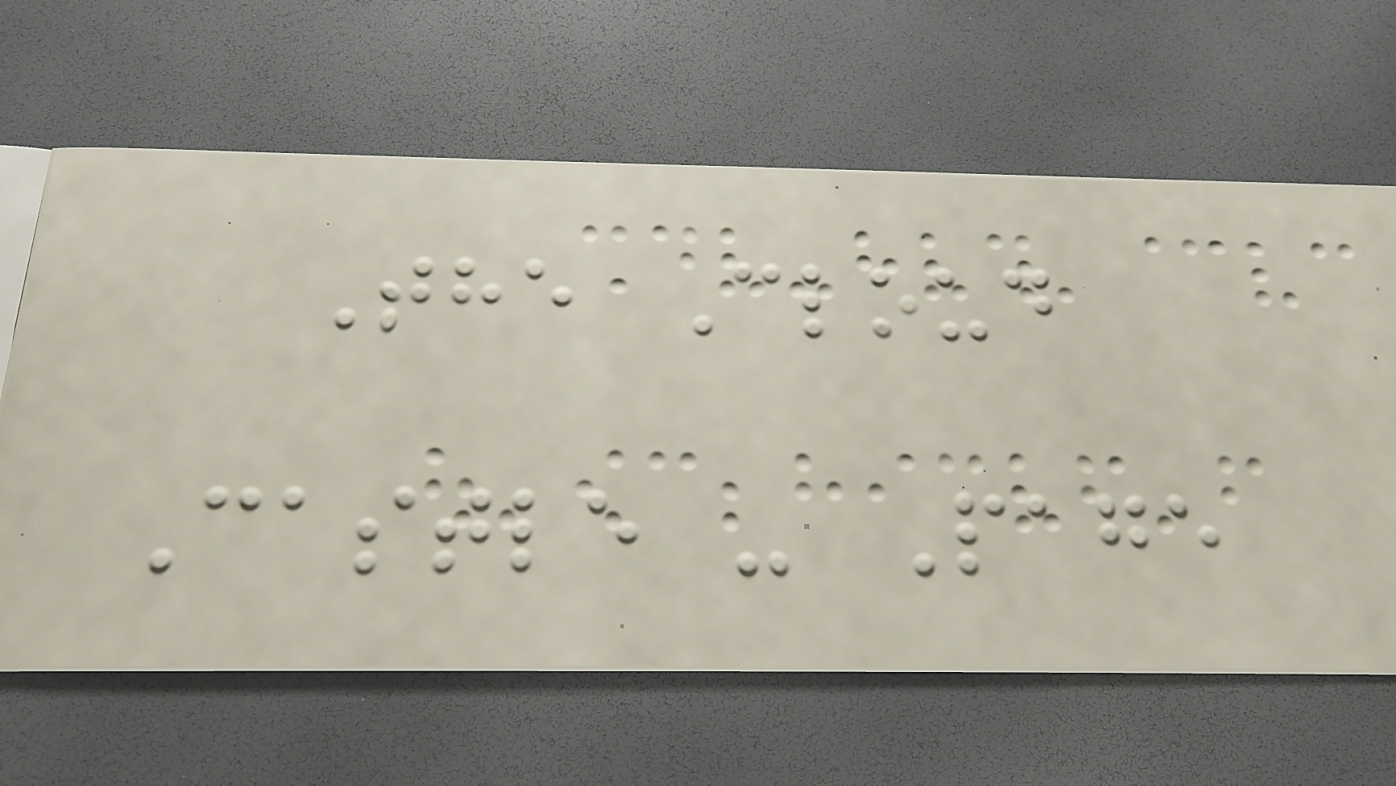The Cloud
Castle - Page
